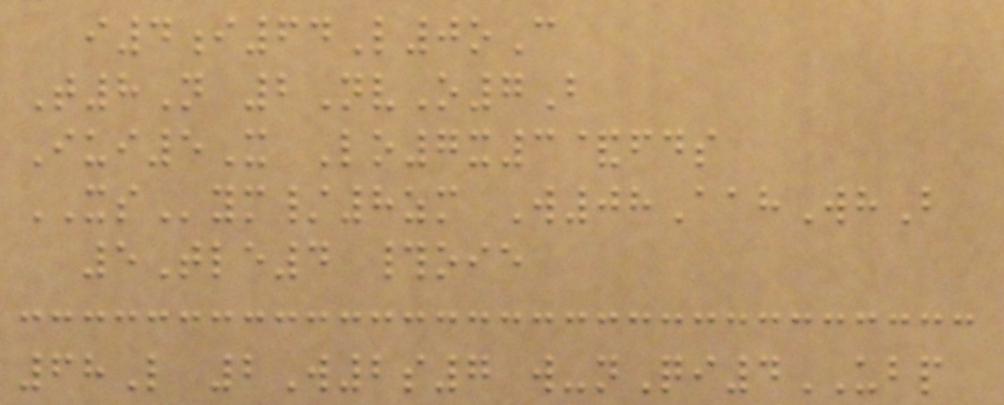i4i64L0oC
T8N 2NvO7B
Iui5X Lo7x3&fds
XSym/8zm W08AahWhB
5Tle4 #oie
68L 2W2s7 w-nQi4UBP
